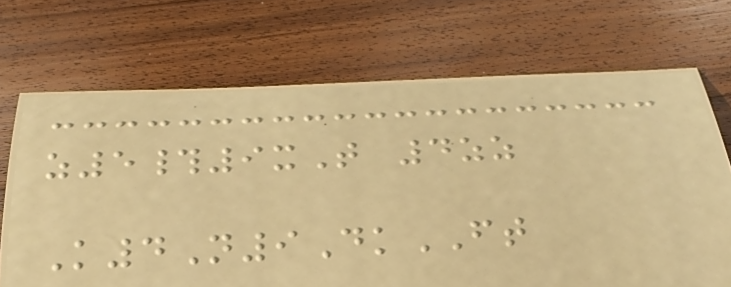z5#9xT 4zz
K4N9DkFT
